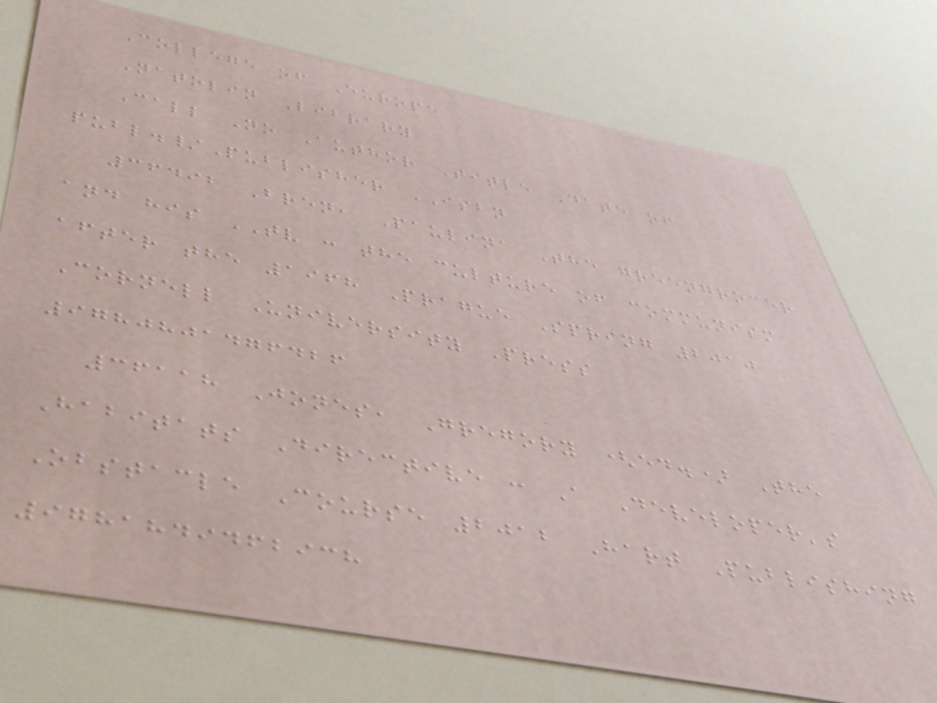College of Europe
Natolin Library
Call No Author Title Date of
publ./Publisher ISBN
36492 Bren, Paulina The greengrocer
and his TV : the culture of communism
after the 1968 Prague Spring 2010
Cornell University Press
9780801476426
36118 Jones, Gregory (ed.) The
Habitats Directive : A Developer's
Obstacle Course 2012 Hart Publishing
9781849462938
